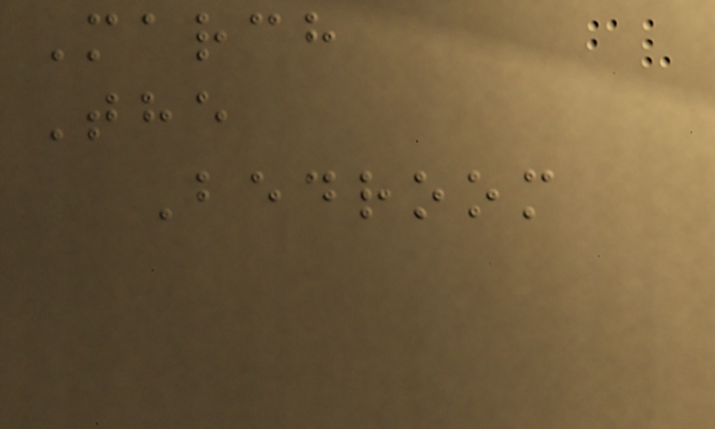March
The
Bedroom
